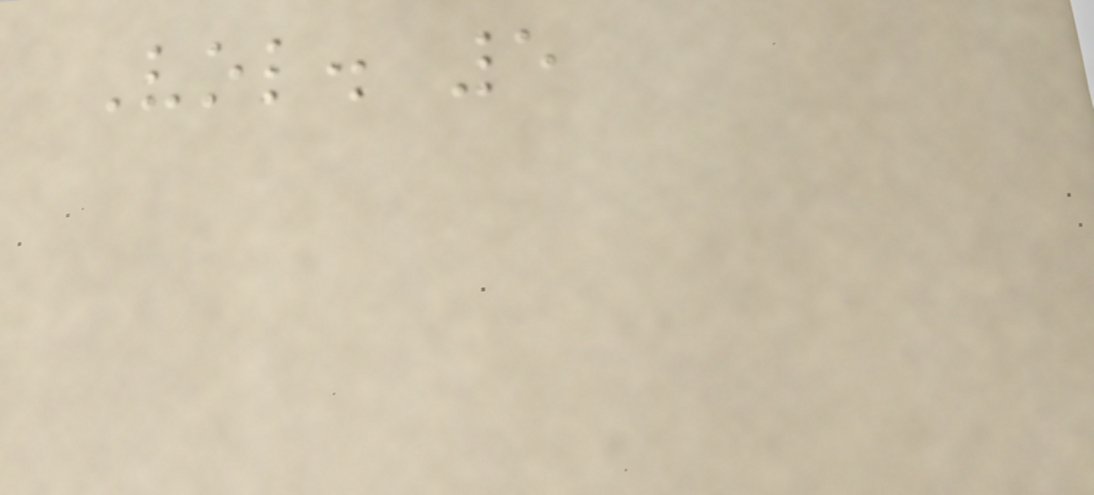Vol. 5
